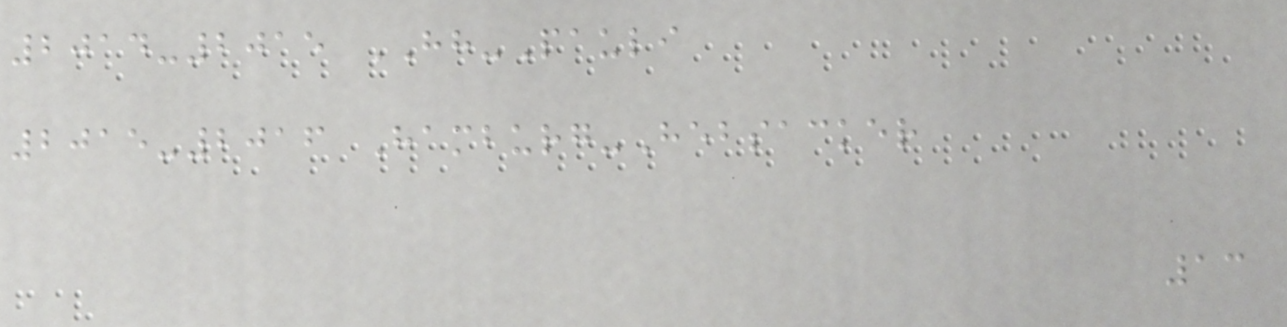2014-2015 HH-Pauli
2015-2016 Hamburg-Hebsacker
13
